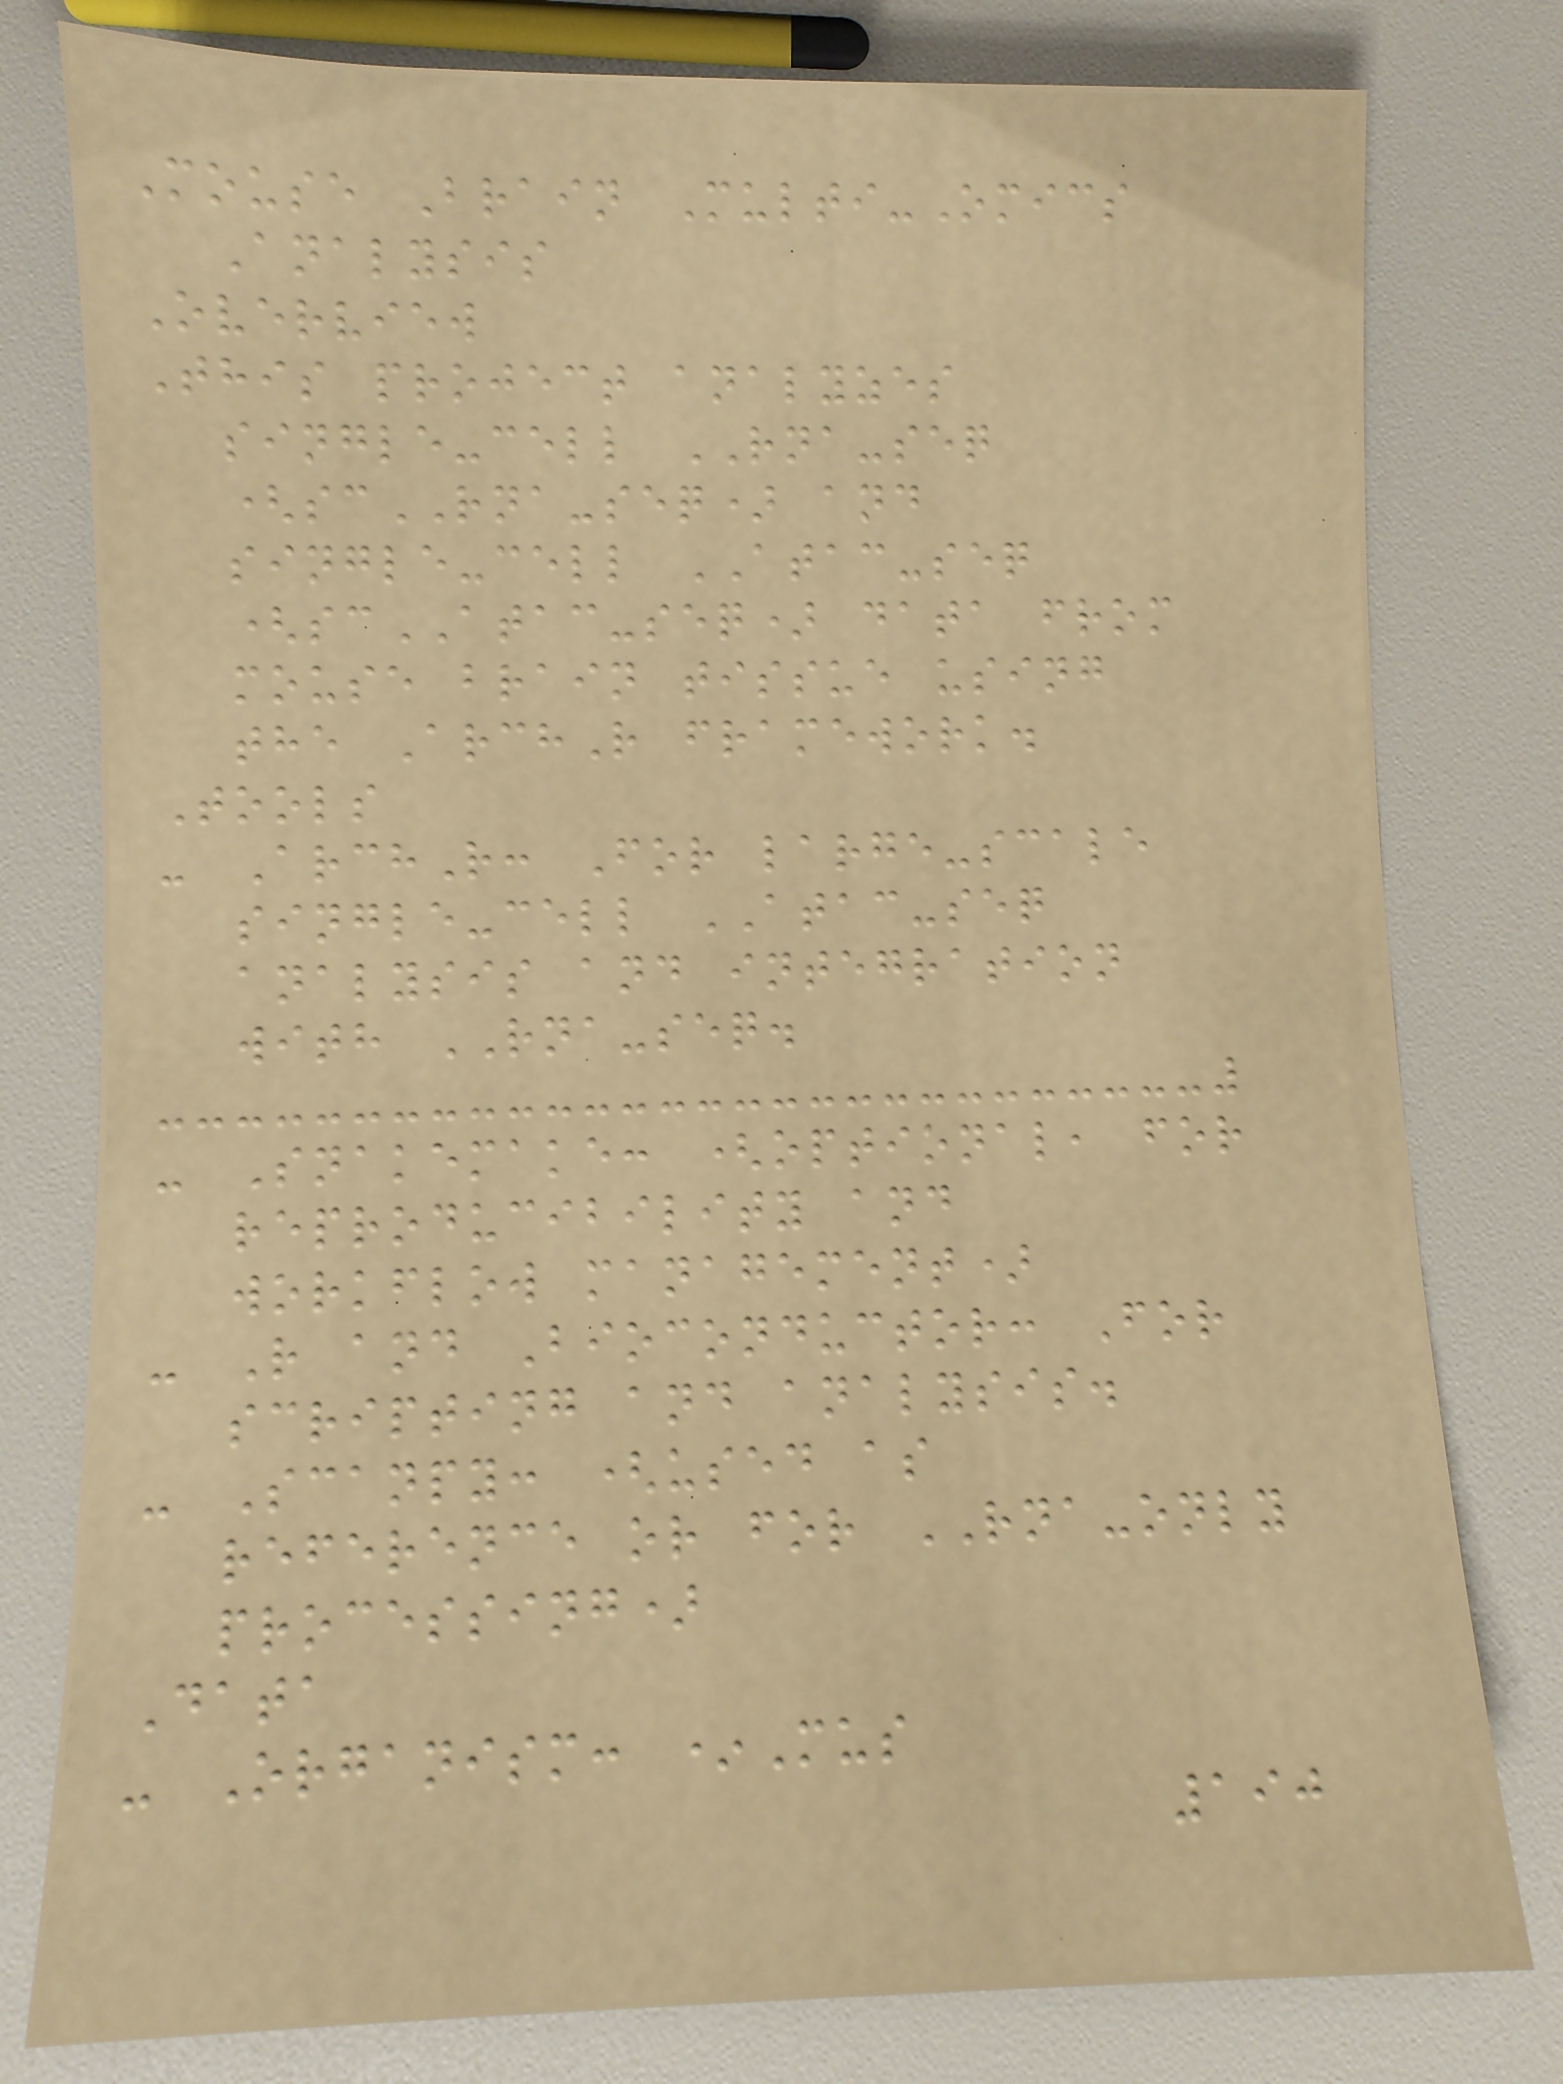Mouse Brain Multi-Omics
Analysis
Overview
This project analyzes
single-cell RNA-seq
(scRNA-seq) and
single-cell ATAC-seq
(scATAC-seq) data from
mouse brain tissue using
the ArchR framework.
Tools
- ArchR: For large-scale
single-cell ATAC-seq
analysis and integration
with RNA-seq.
- Snakemake: (optional, for
reproducibility and
workflow management)
- R and Bioconductor: For
scripting and analysis.
- Scanpy: (used as
reference or for RNA-only
processing)
Data
- Organism: *Mus
190
